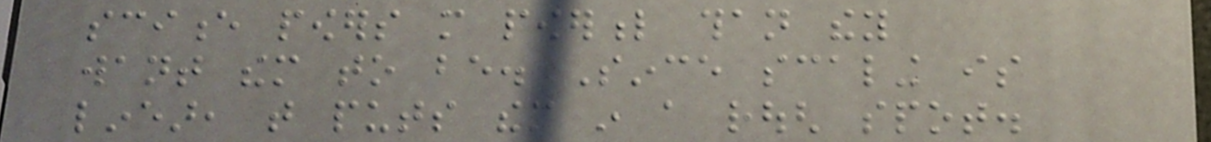science powers more powerful than they
want them to be. Since scaling is
linear, that puts them in a rough spot.
